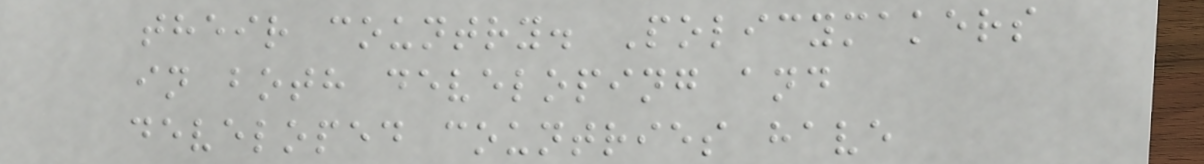their country. Policymakers
in both developing and
developed countries have
